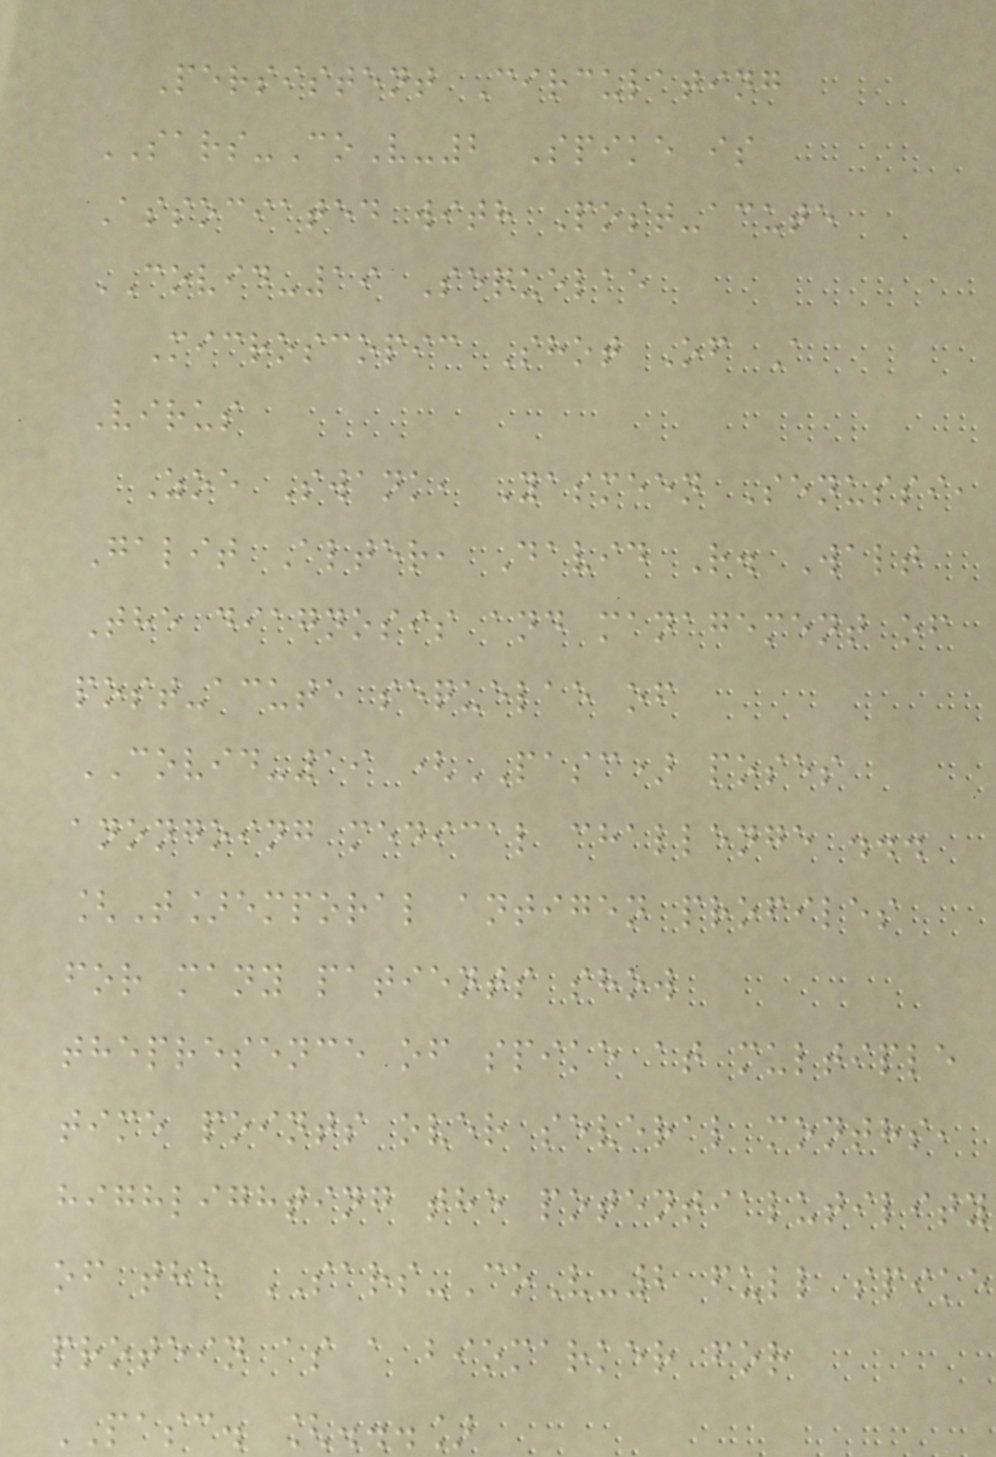Persistent Circulating
SARS-CoV-2 Spike is
Associated with Post-acute
COVID-19 Sequelae
Microscopic Shot Of A
Virus
Zoe Swank, Yasmeen Senussi,
Galit Alter, David R. Walt
The diagnosis and management of
post-acute sequelae of
COVID-19 (PASC) poses
anongoing medical challenge ...
[T]emporal antigen profiles
for many patients show
thepresence of spike at multiple
time points over several months,
highlighting the potentialutility
of the SARS-CoV-2 full spike
protein as a biomarker for
PASC. [...]
